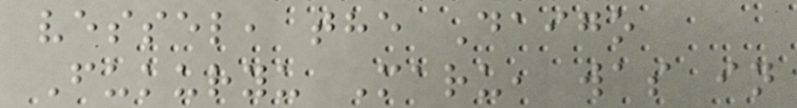vessel, the Daigo
Fukuryu Maru, was in
